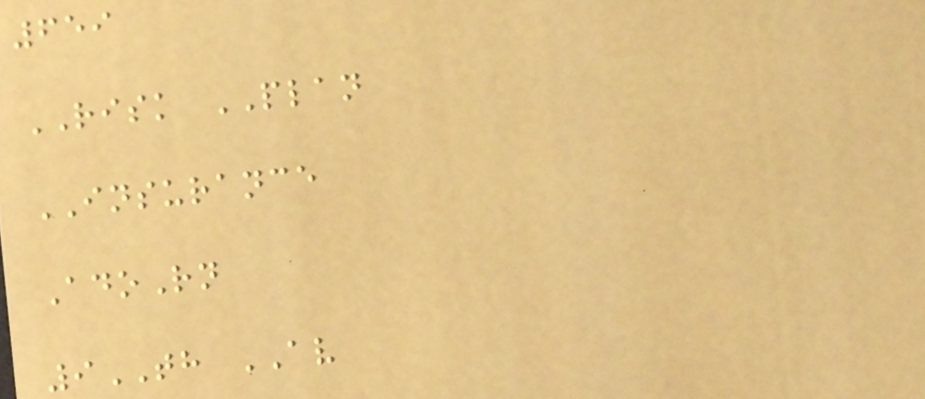659
RISK PLAN
INSURANCE
AdoRn
9TH AV
